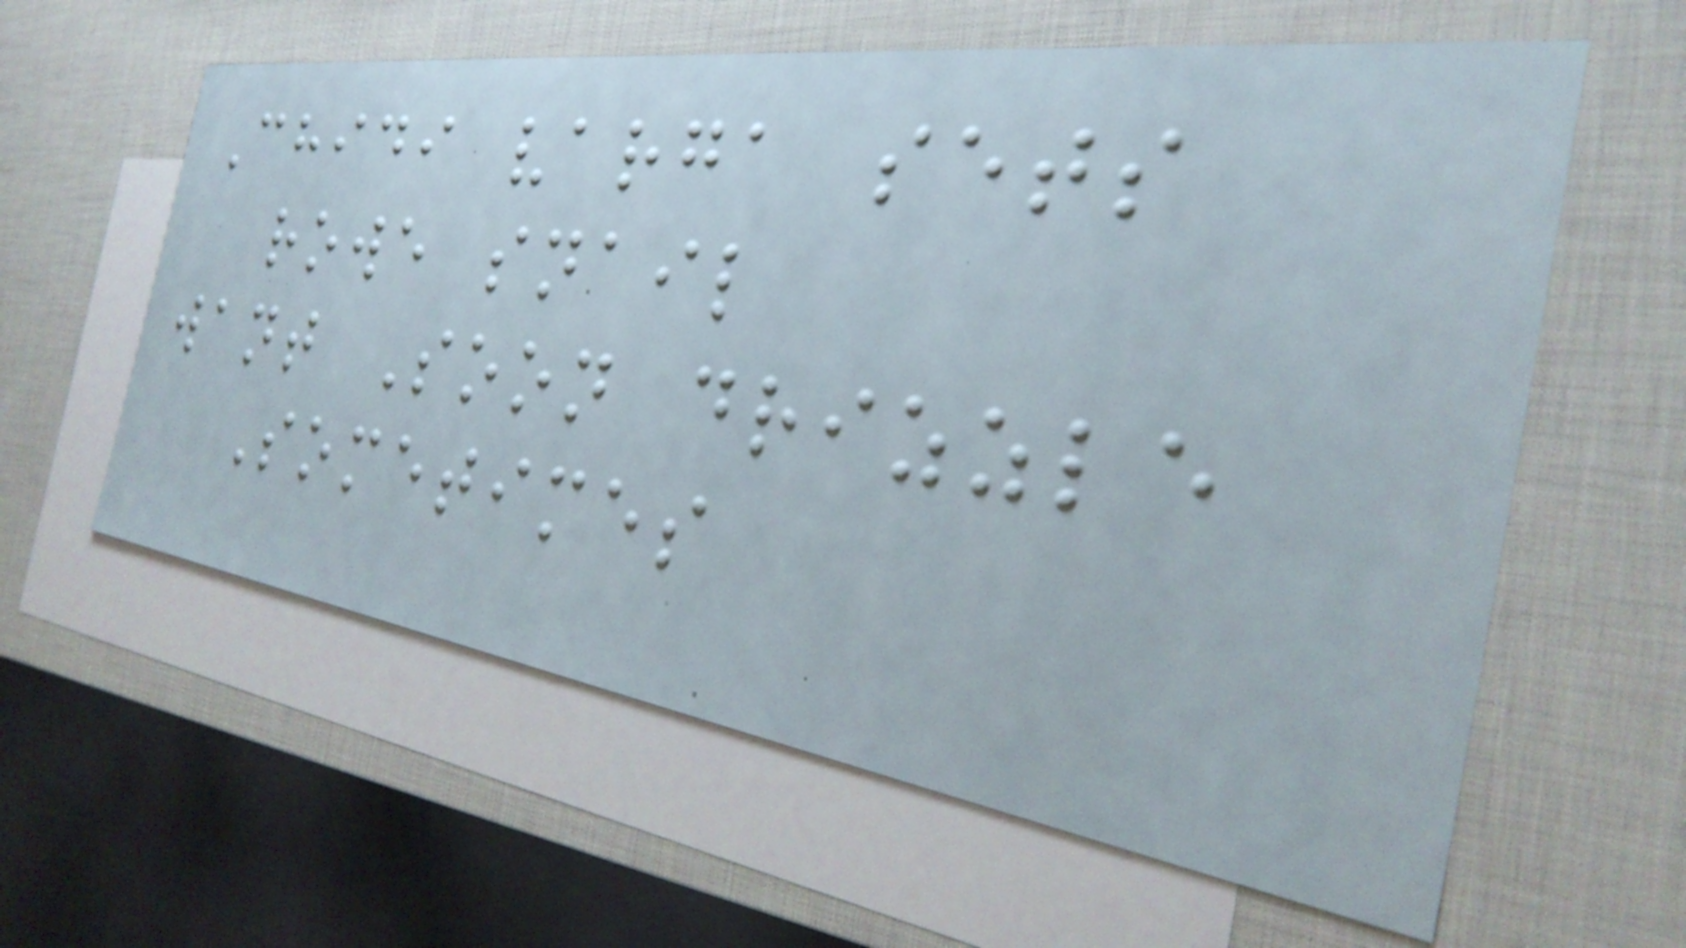Chidi varga sets
rowe snail
want Soon drizzle
Sometimes
